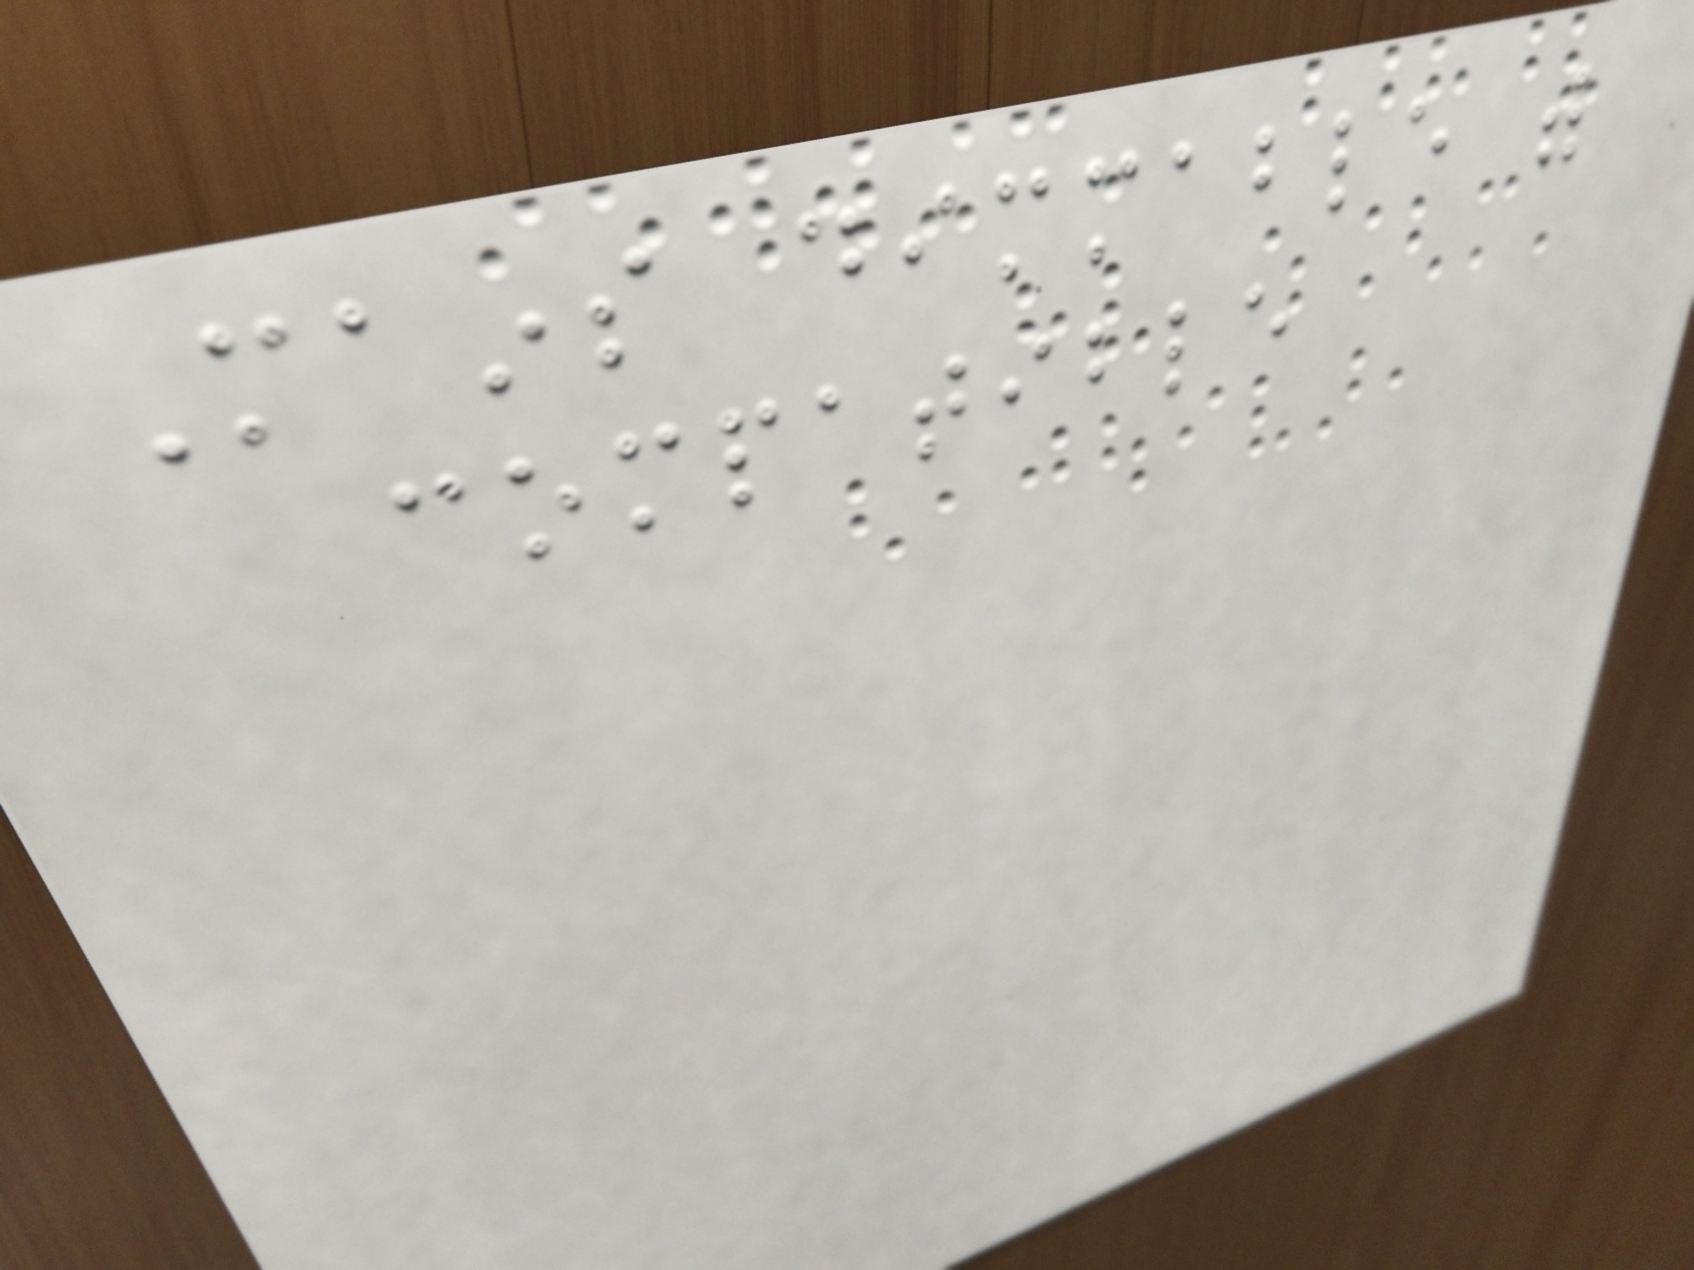Mains dimmable with
compatible
